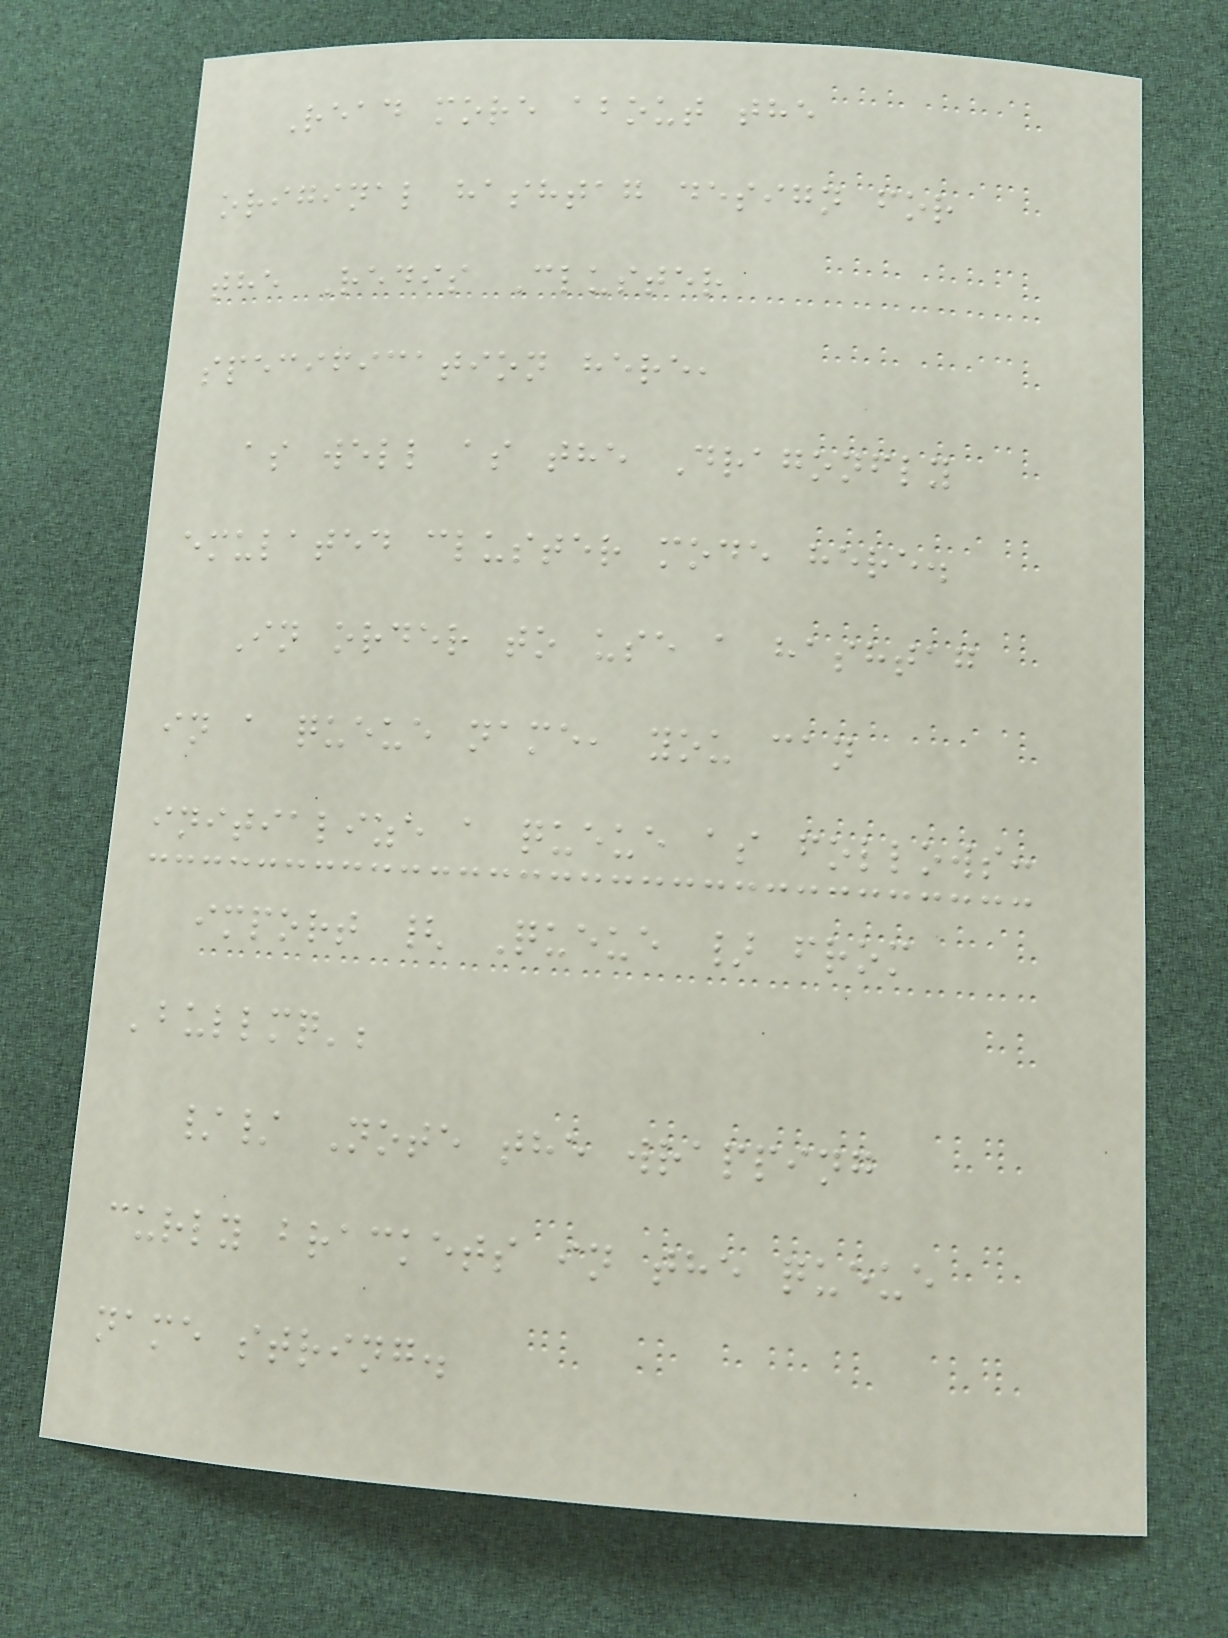Read more about the
original hashtag design for
the Redis Cluster
specification here,
as well as the Dragonfly
emulated cluster mode here.
In order to use a hashtag
in a queue name, you can
initialize a queue as follows:
import { Queue } from
'bullmq';
// Note the wrapping
curly brackets in the queue
name string.
